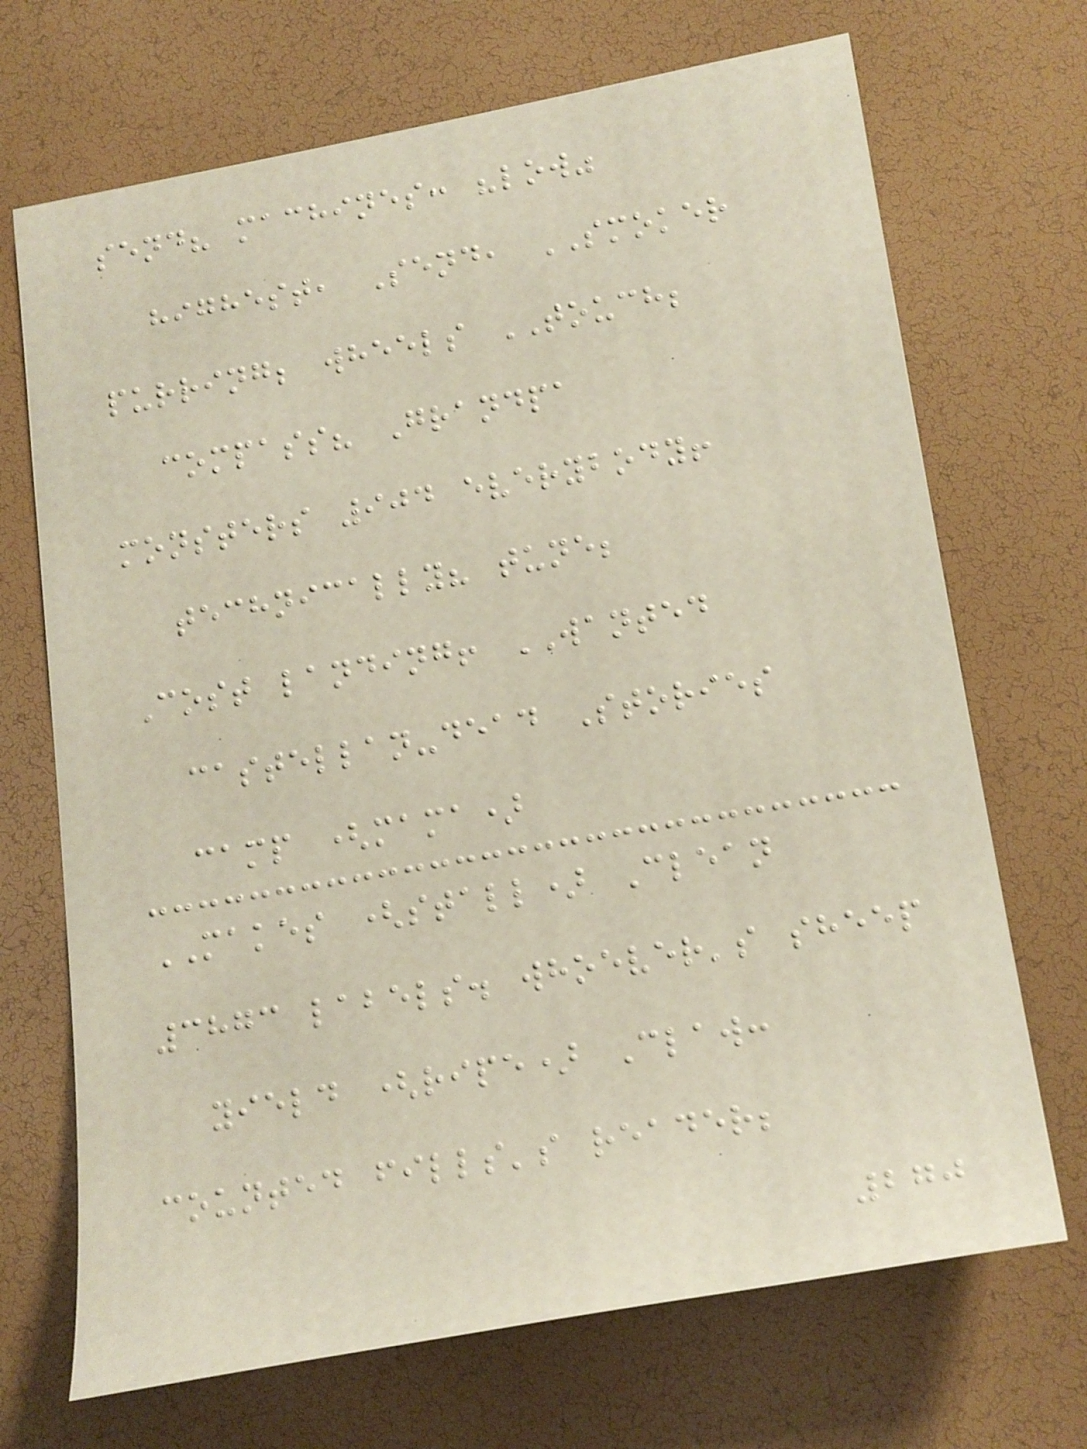send? machines: "low"
highest, Send, SMOKER
purring; wheels TOUCH;
compass? Grandpa
monsters 904 everybody!
technically? tune;
Cost landing! WANTED
castellan-dead Stories
camp (mama)
MAKES (stall) Clean
3873 labels. whoever's sheep
yield (ripe) Claw:
counted fills's reader;
270
